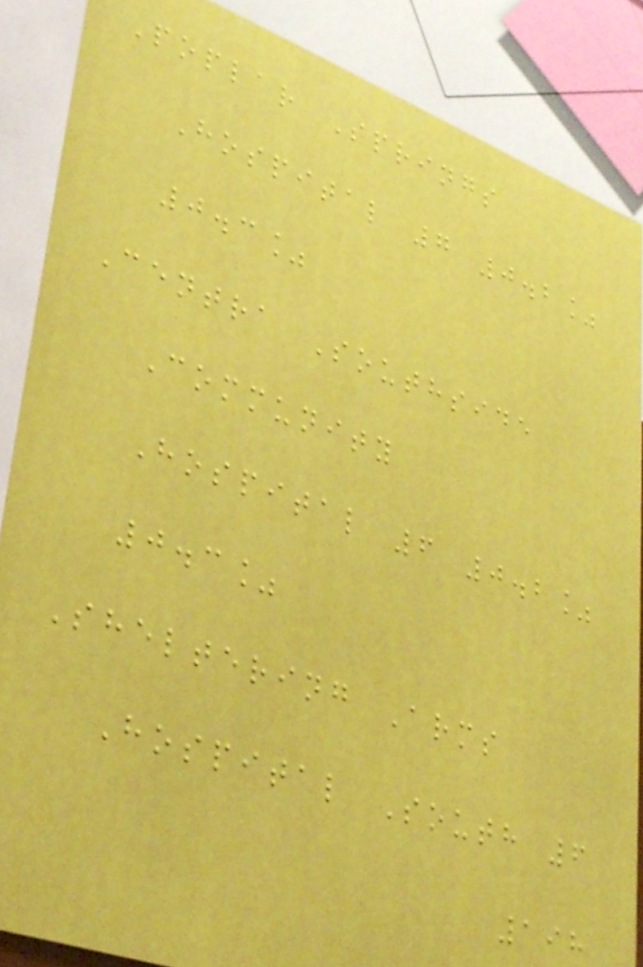Poplar Springs
Hospital 7 0.2%
0.3%
Centra Southside
Community
Hospital 6 0.2%
0.3%
Sheltering Arms
Hospital South 6
198
